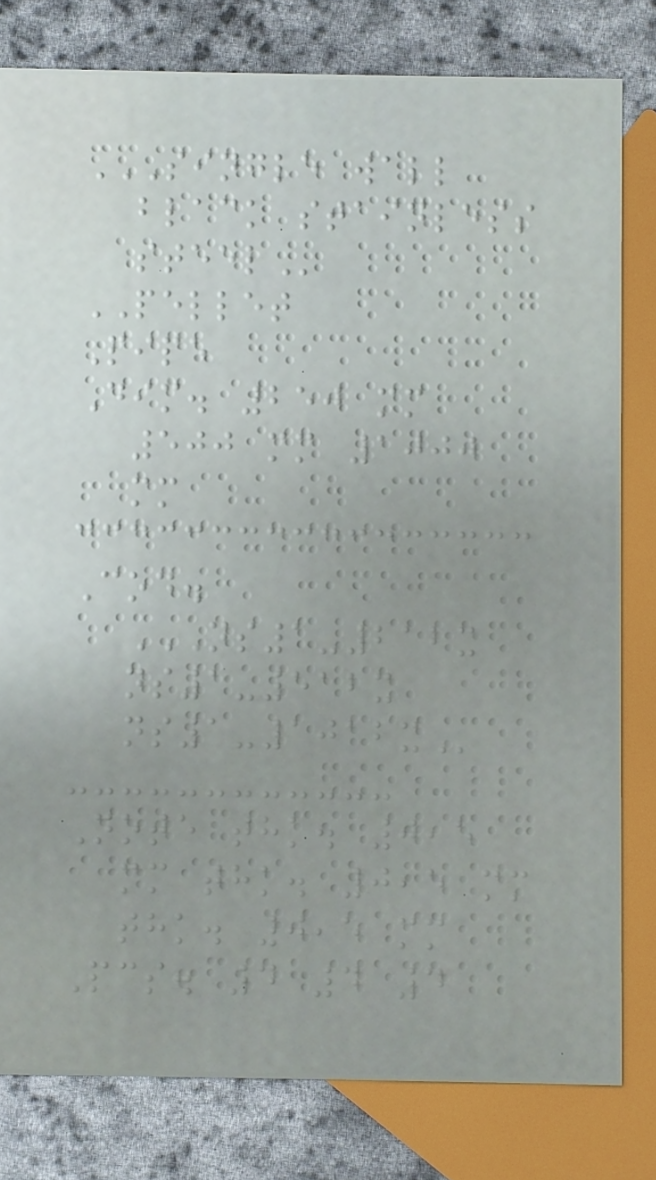SINGLE WALL
BLACK STAINLESS
STEEL
PELLET
Pipe
Dim. 250 mm
500 mm 1000
mm
Cod.
NS1-212X
NS1-512X
NS1-1012X
Note thk. 0,5
mm thk. 0,5 mm
thk. 0,5 mm
Pcs. 4 4 4
